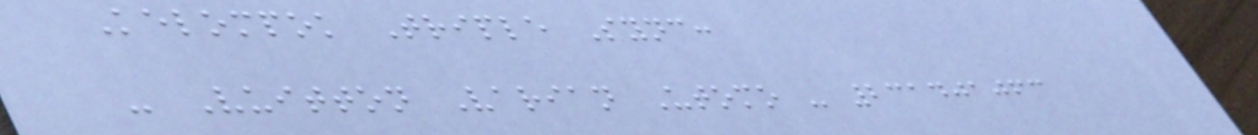Kelompok Triple Sync:
- Vuitton Varian Utomo - 231401063
